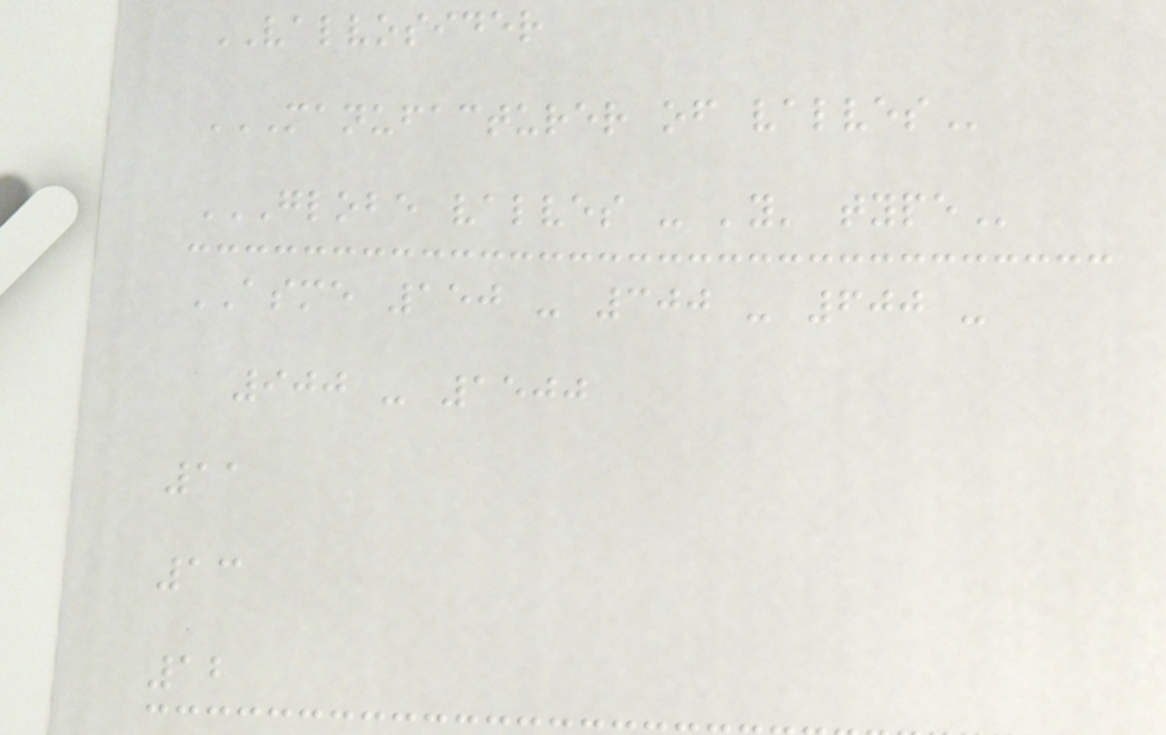VALVOSIDER
MANUFACTURER OF VALVES
GLOBE VALVES - 'Y' TYPE
ASME 150 - 300 - 600 -
900 - 1500
11
13
12
